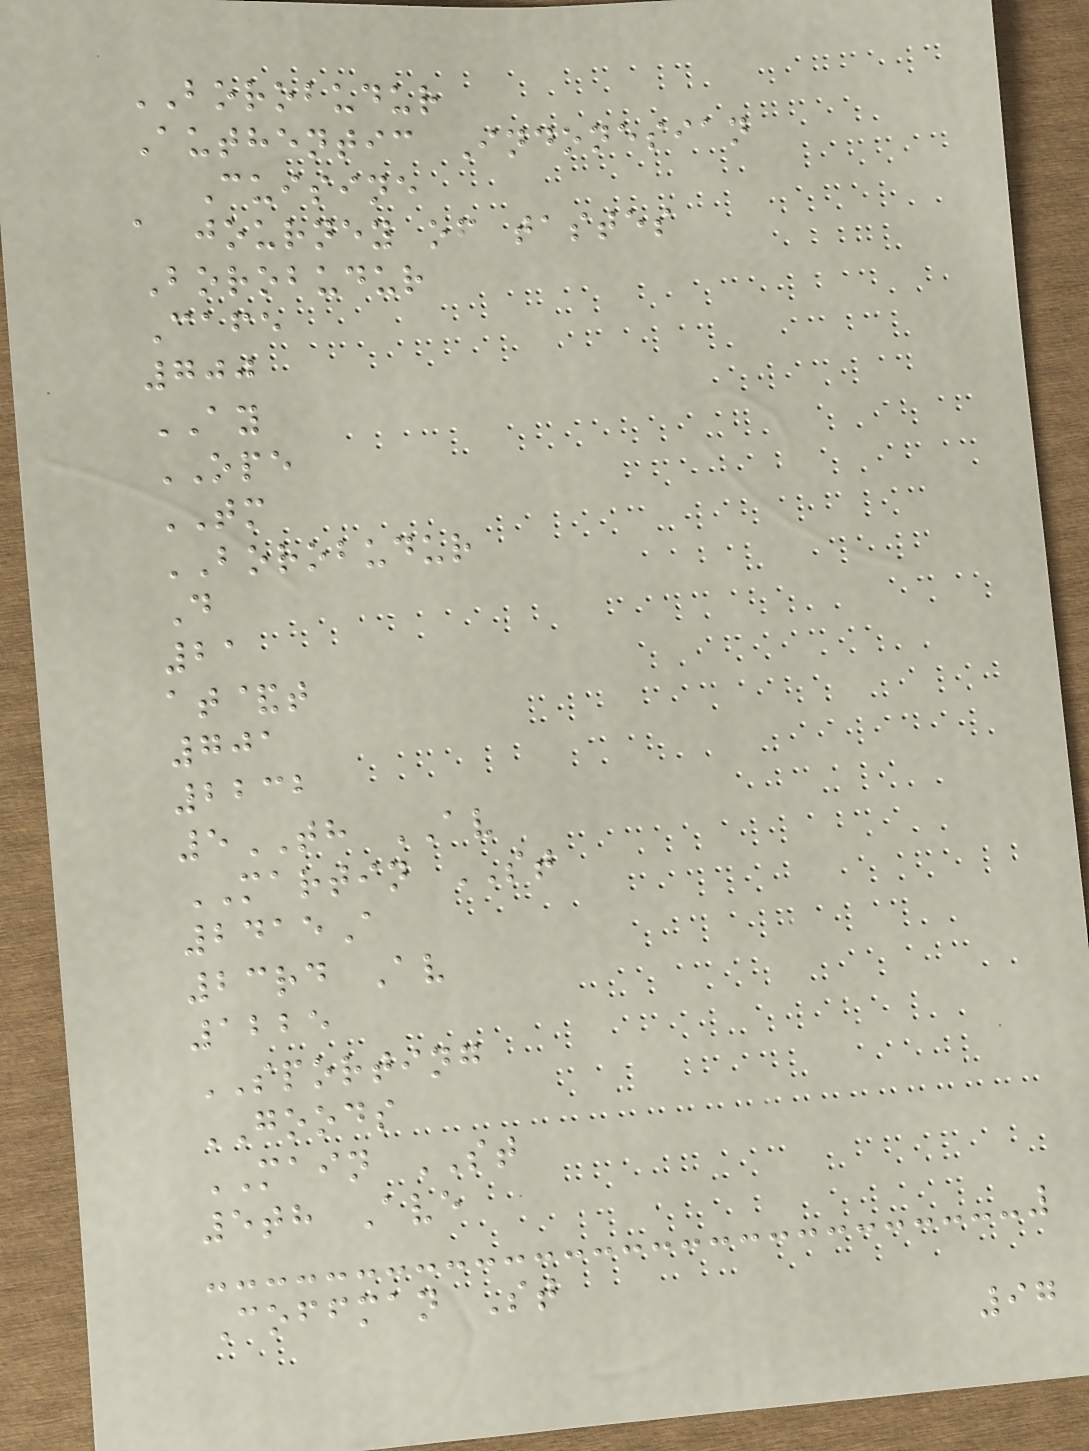BOROBUDUR
Authentic Indonesian
Cuisine
a journey of tastes
Borobudur
Cafe
700
AY
OPE
TM
BOROBUDUR
D
21
at&t
701
2232
5TH AV
MARTIN ST
2415A
23rd Av
1225
SPORTING
GOODS
MAIN ST
5th Ave
Coffman St
97
